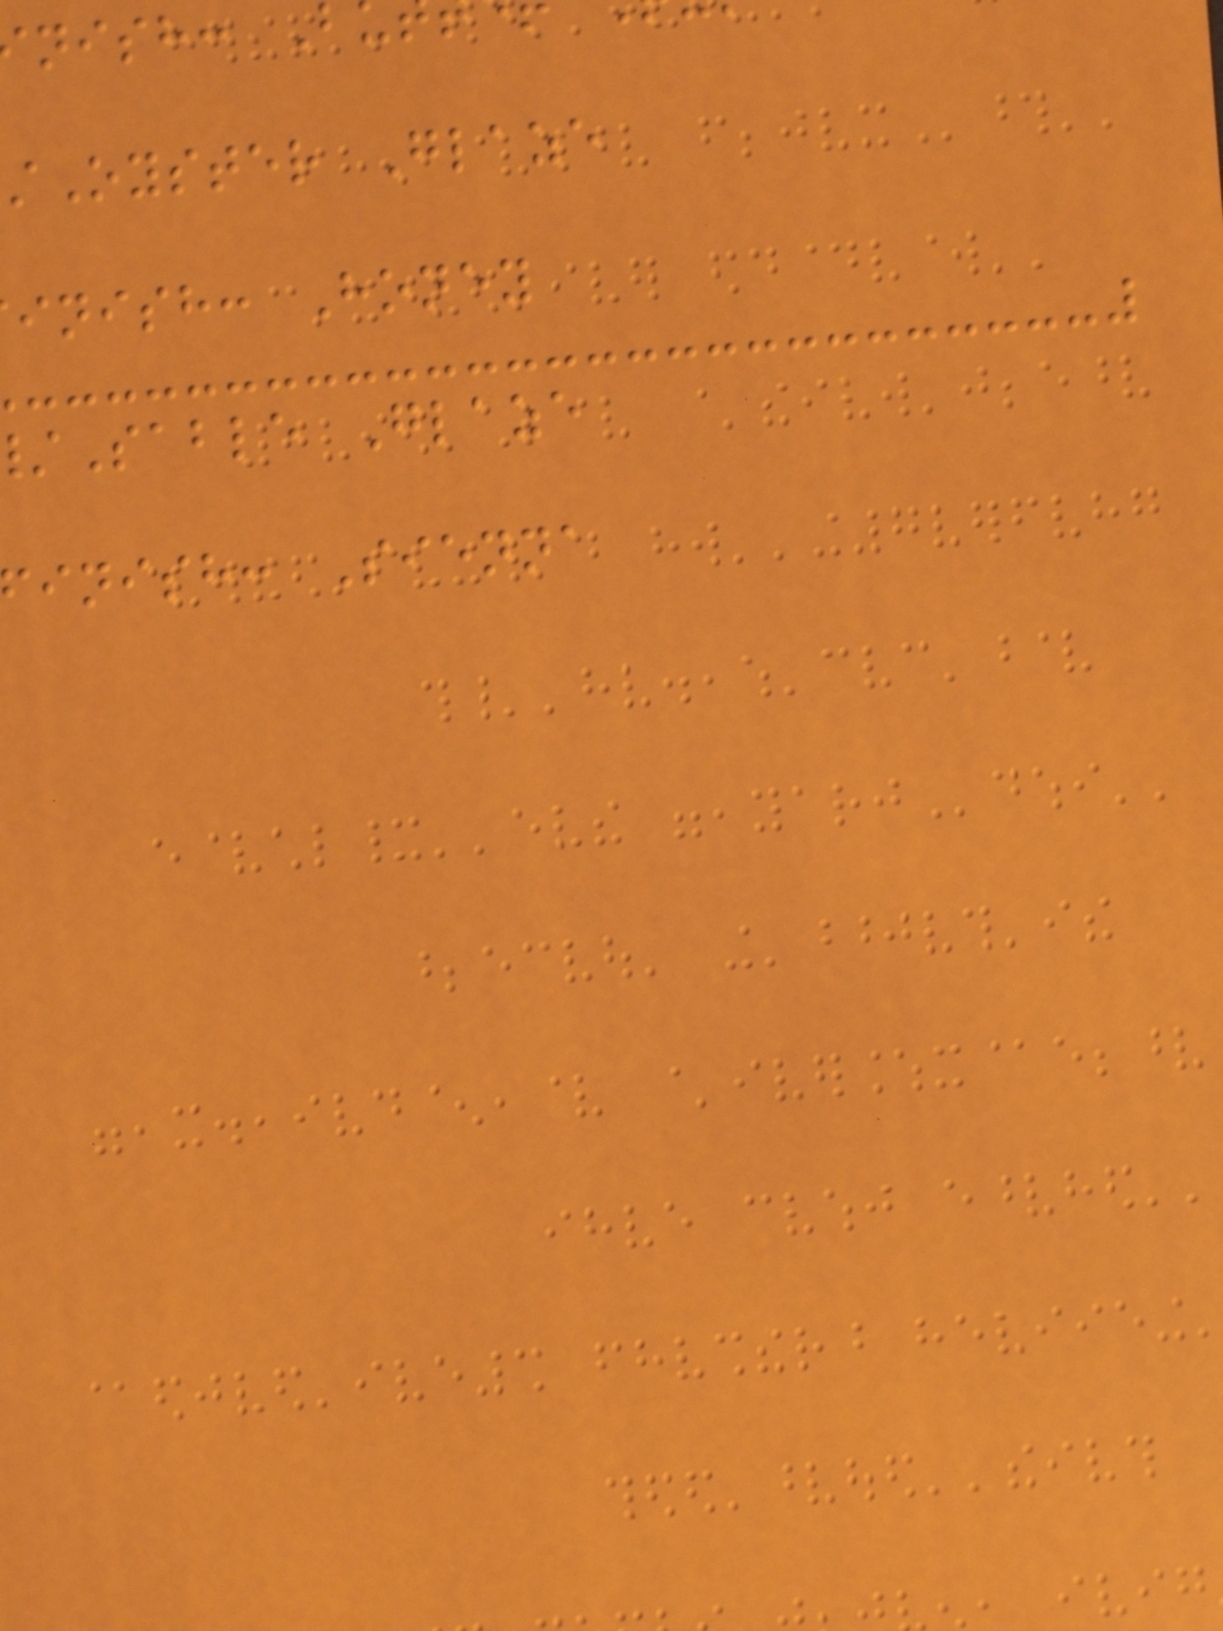Oyster Glaze
inish: Honey
Sable Glaze
inish: Sienna
